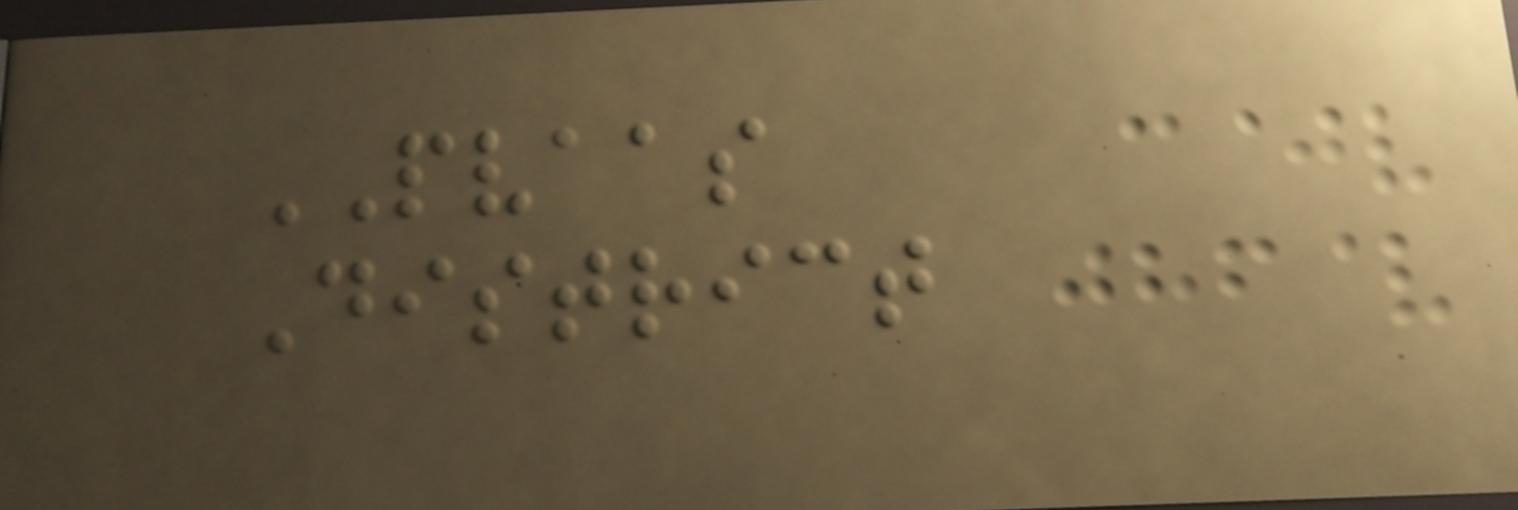PVAAS
District
